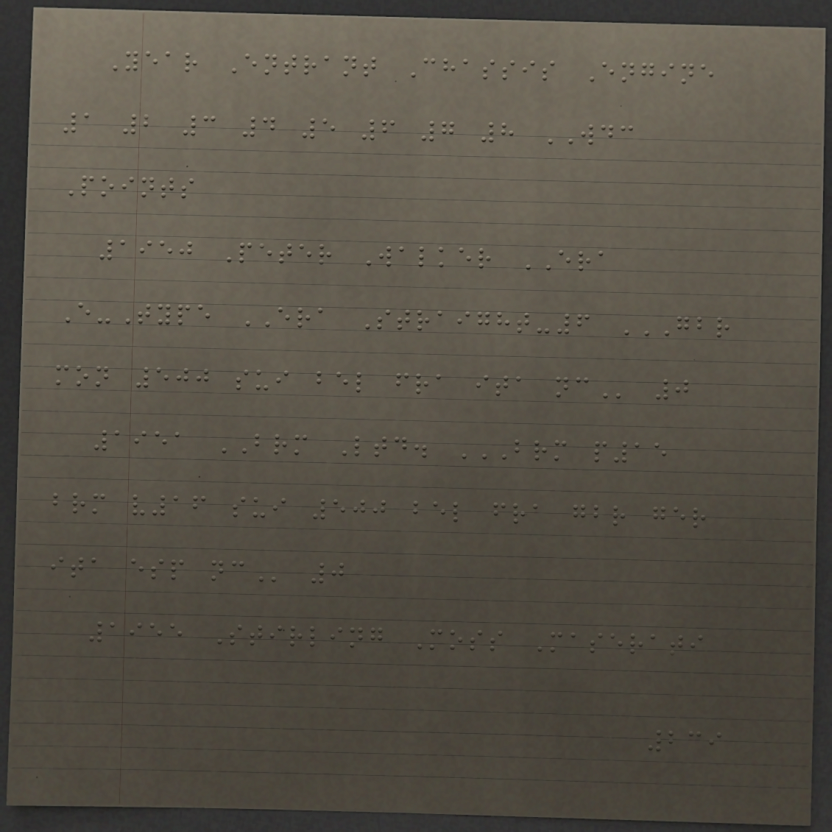Year Entrant Chassis Engine
1 2 3 4 5 6 7 8 WDC
Points
1950 Peter Walker ERA
E-Type ERA Straight-6 GBR
MON 500 SUI BEL FRA ITA NC 0
1951 BRM Ltd. BRM P15
BRM V16 SUI 500 BEL FRA GBR GER
ITA ESP NC 0
1955 Stirling Moss Maserati
239
